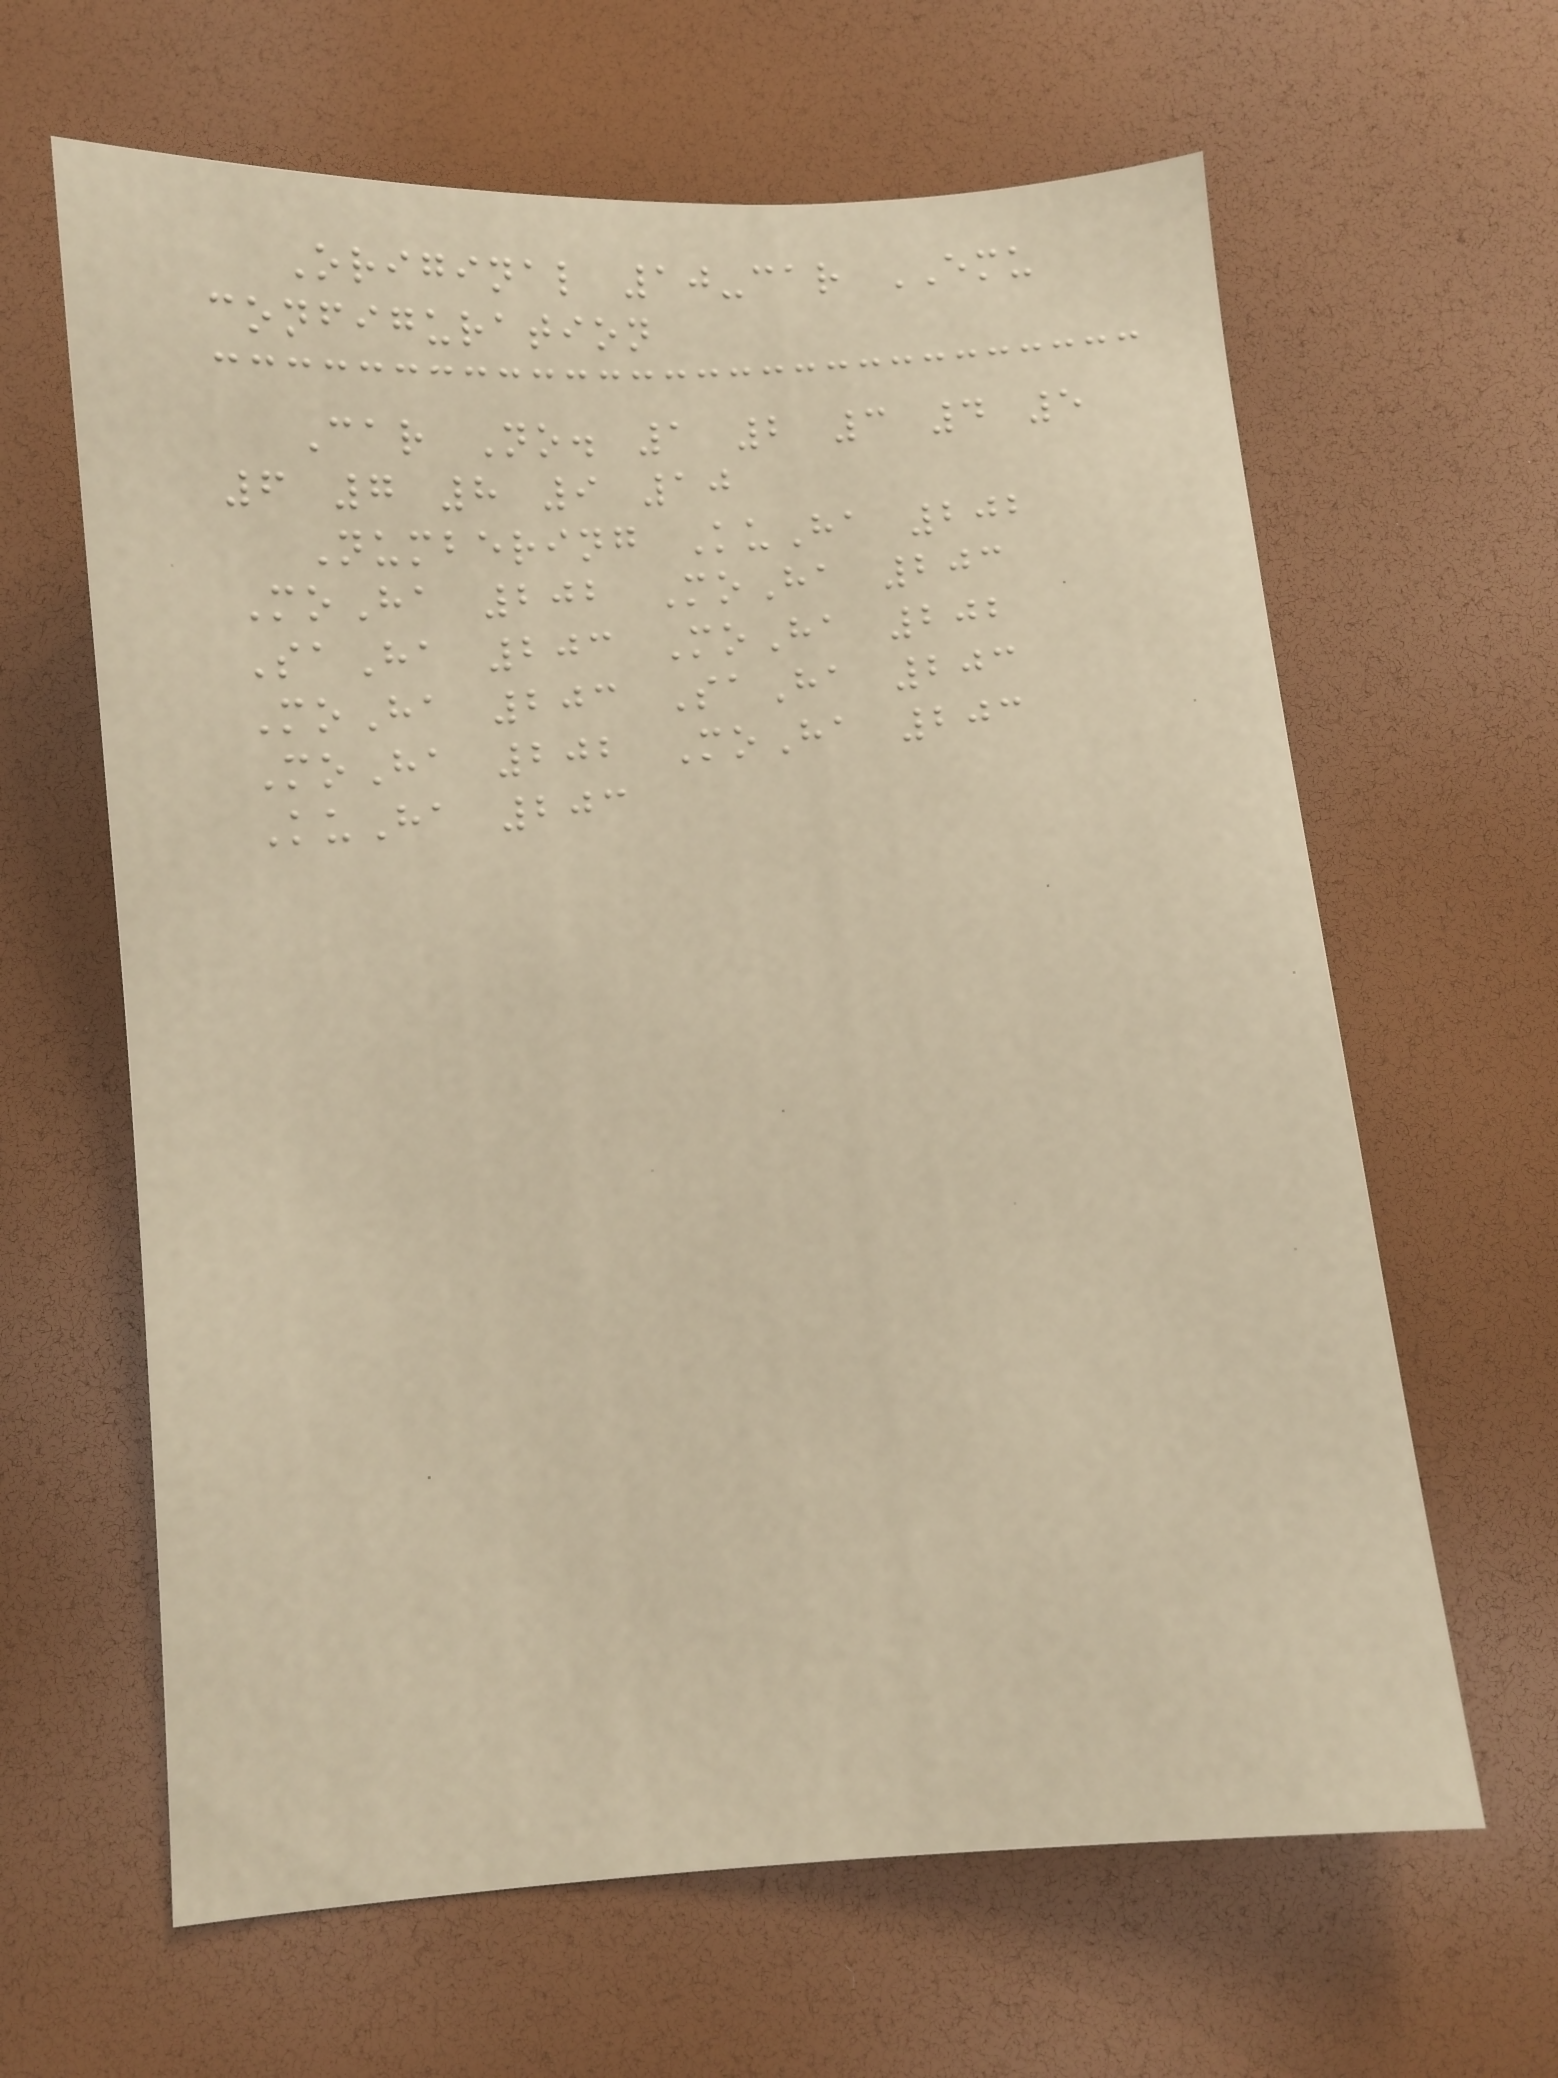Original 10-car EMU
configuration
Car No. 1 2 3 4 5
6 7 8 9 10
Numbering KuHa 202
MoHa 202 MoHa 203
SaHa 203 MoHa 202
MoHa 203 SaHa 203
MoHa 202 MoHa 203
KuHa 203
